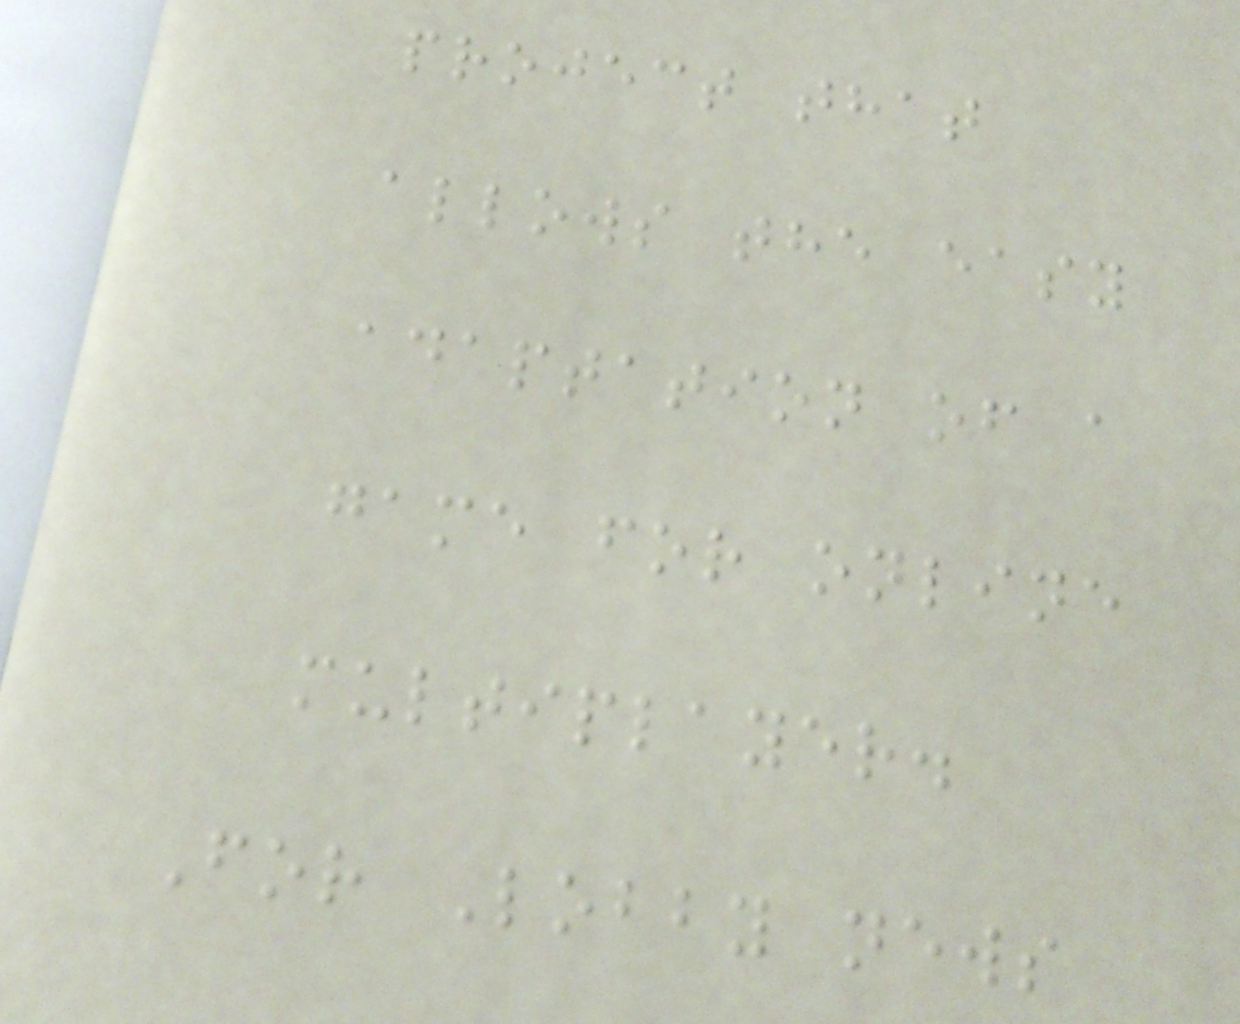project that
allows the easy
adaptation of a
game for online
multiplayer.
For Lobby news
